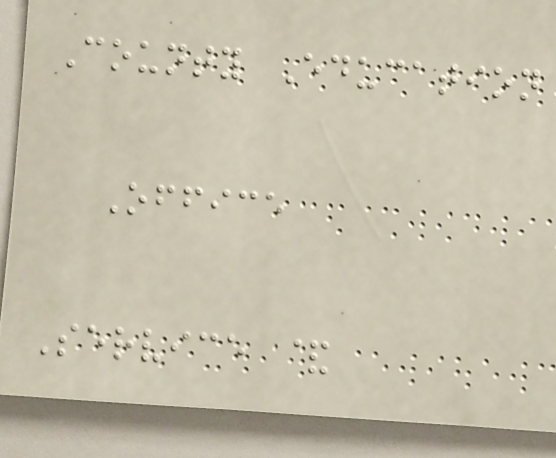County Education
Office
Service &
